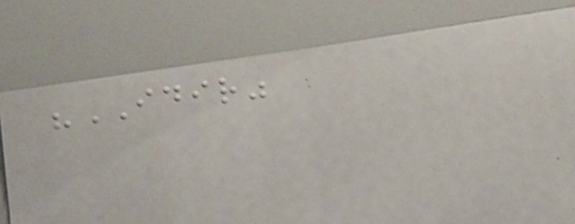"IDIR"
